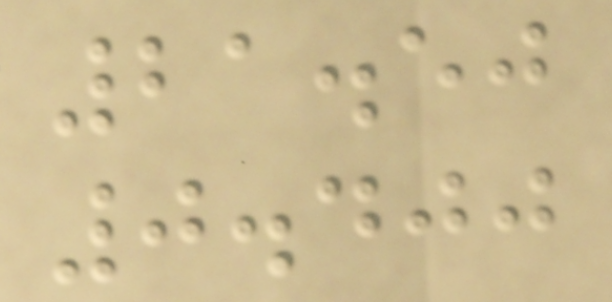21.50
0.400
